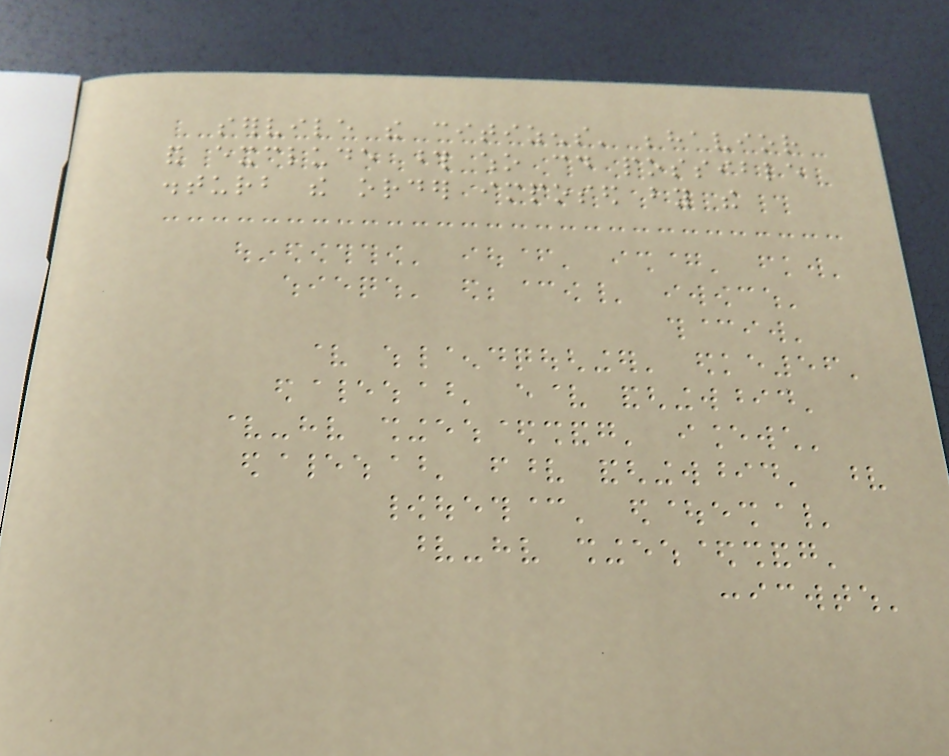servile the citizens' behavior
and exclude those who could possible
disturb the order imposed by the
